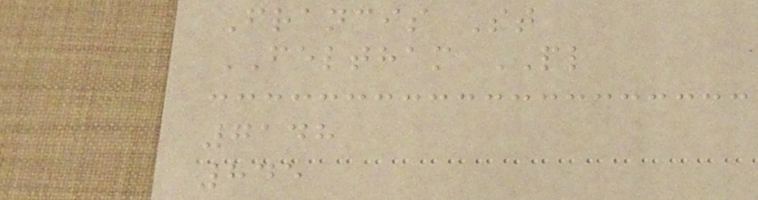Francis St
FELTHAM PL
7148
845
